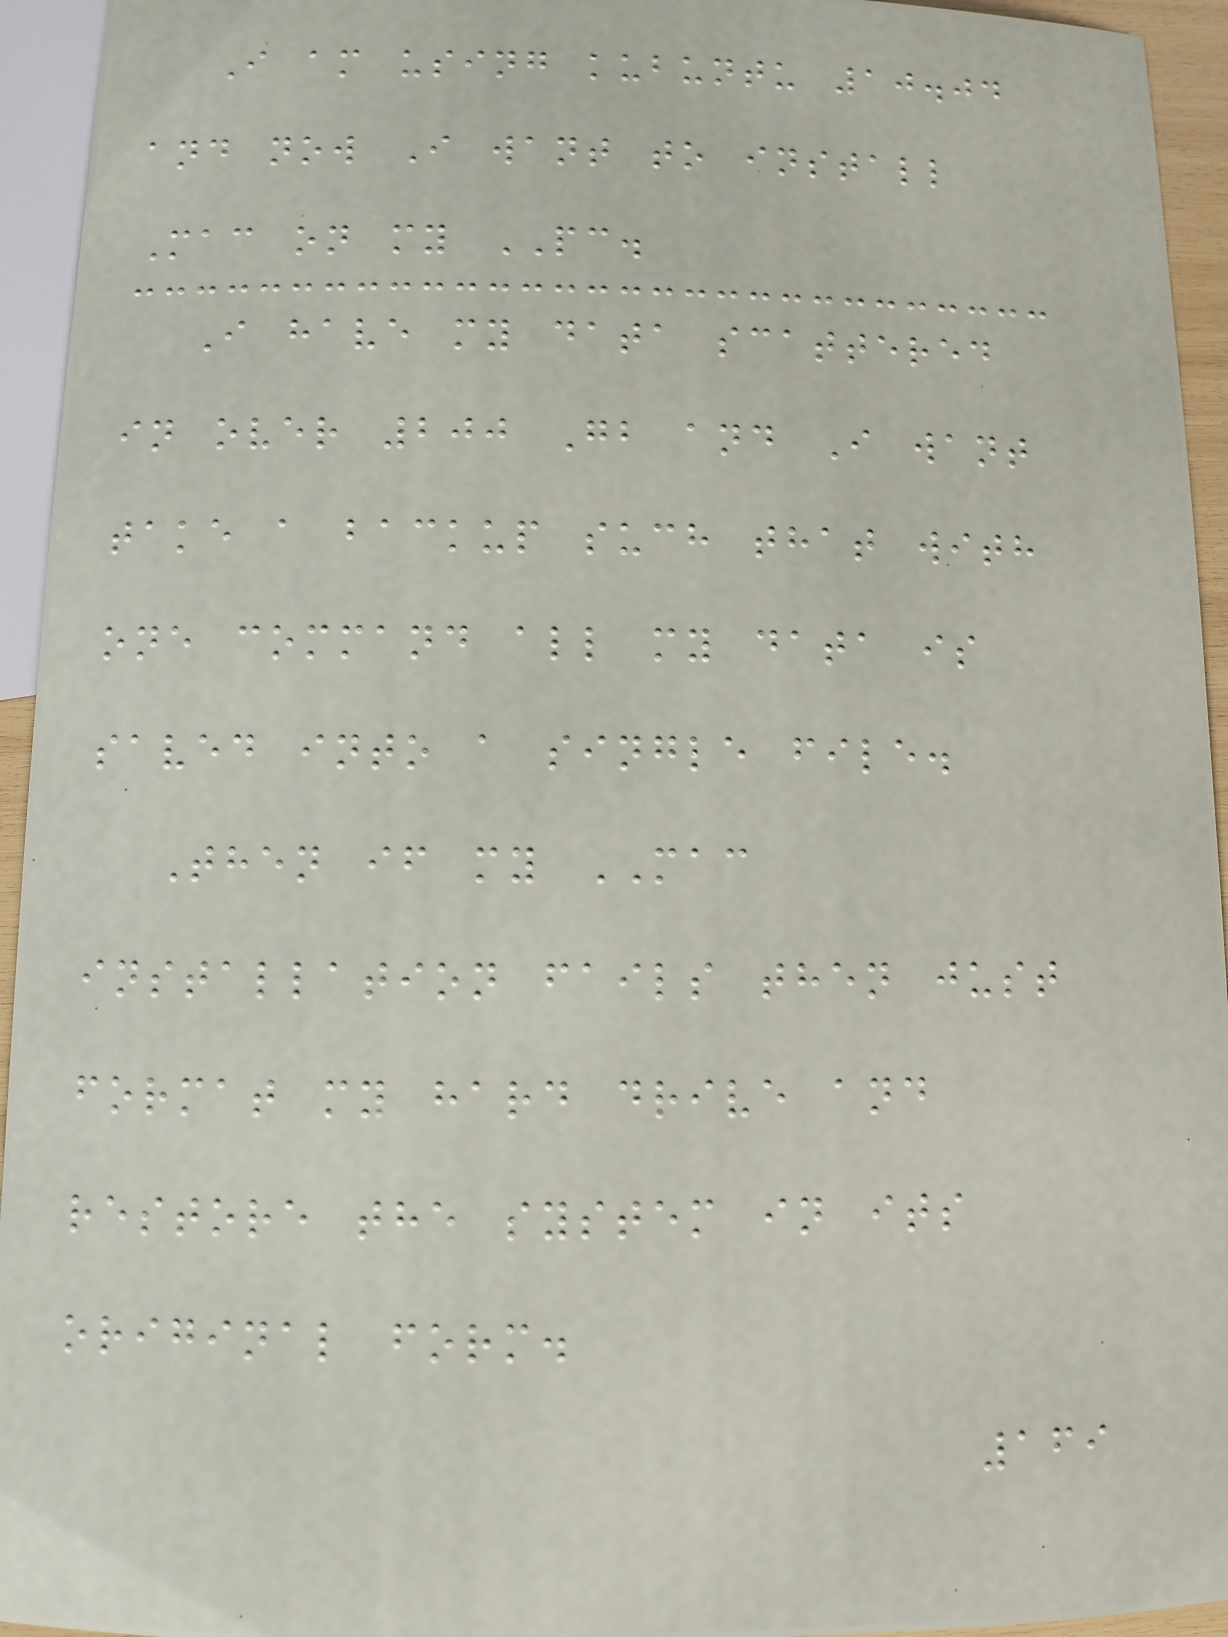I am using kubuntu 10.04
and now I want to install
Mac on my PC.
I have my data scattered
in over 200 Gb and I want
take a backup such that with
one command all my data is
saved into a single file.
Then if my MAC
installation fails then just
format my hard drive and
restore the system in its
original form.
169
